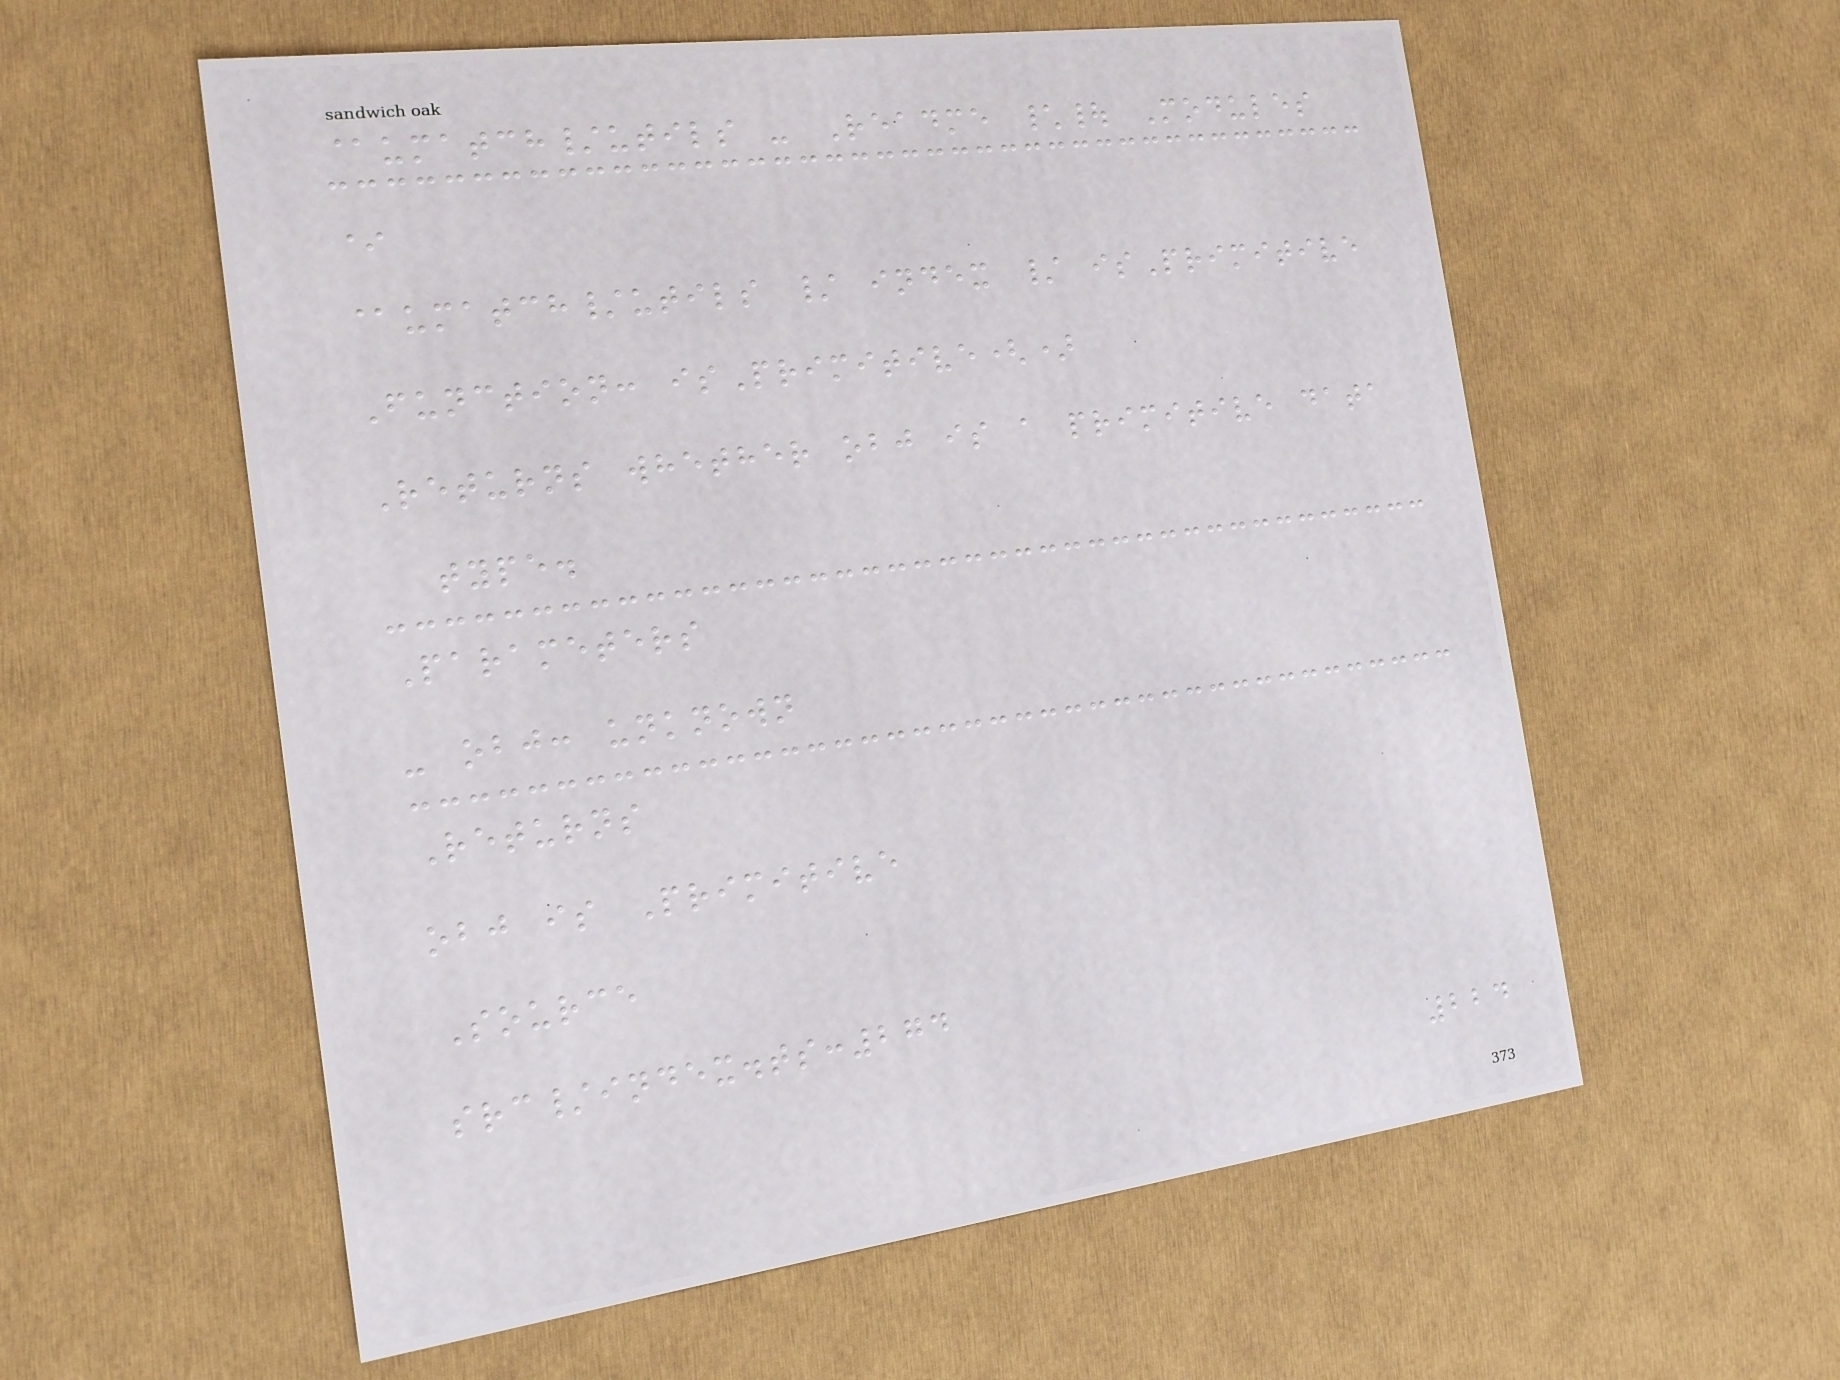@umatch/utils - Readme \| Modules
*
@umatch/utils / index / isPrimitive
Function: isPrimitive()
Returns whether obj is a primitive data
type.
Parameters
- obj: unknown
Returns
obj is Primitive
Source
src/index.ts:274
224
